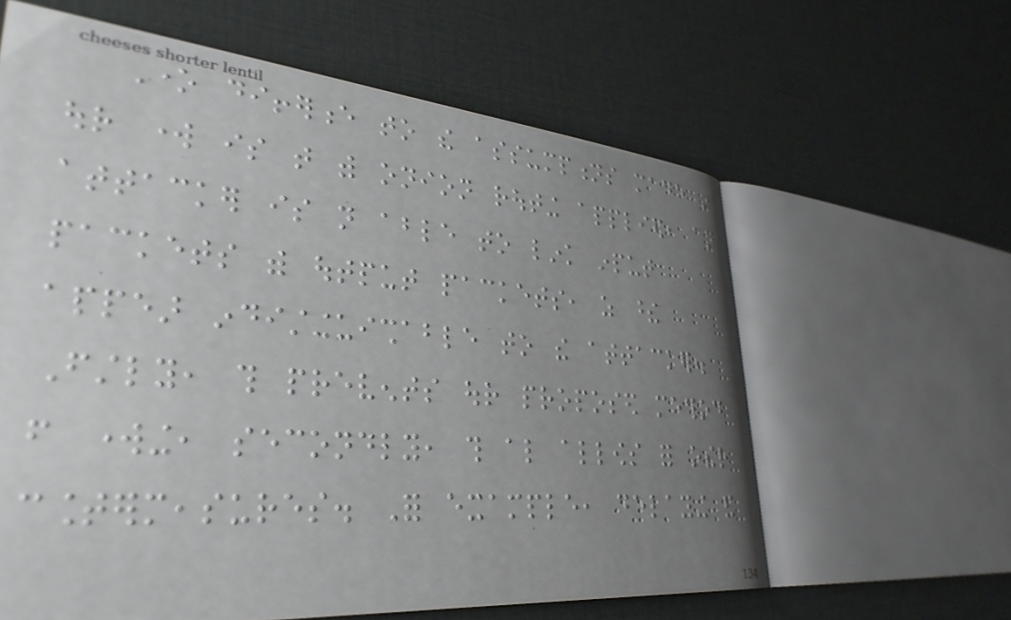One difference to the assumptions made in
our work is that with onion routing applied, an
attacker is not able to link input
packets with output packets, as these
appear indistinguishable to the attacker.
Firstly, this prevents our proposed method
from working, secondly, this also allows for other
countermeasures. For example, delaying and
